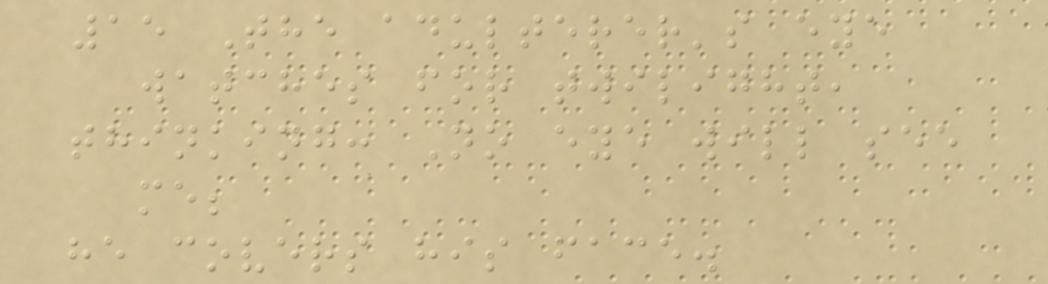15 The adulterer's eye
watches for twilight,
thinking: No eye will see
me;
he covers his face.
